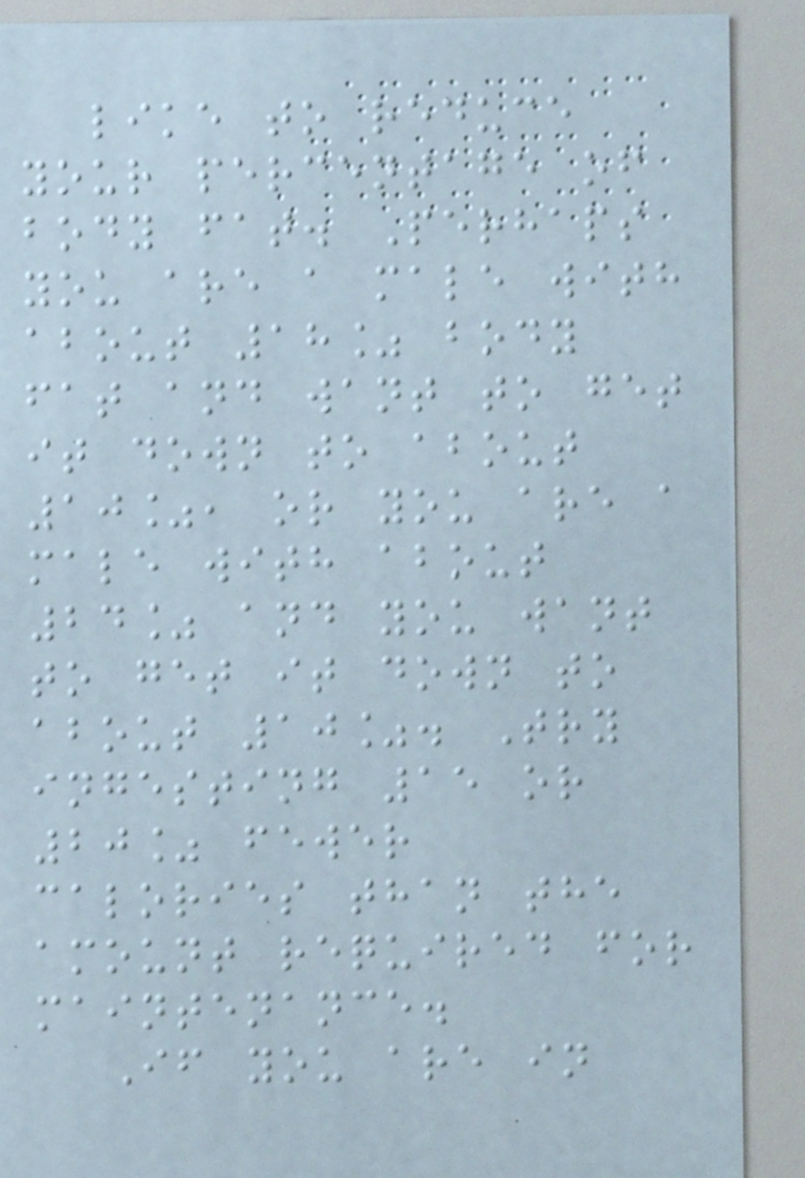like to reduce
your percentage of
body fat. Perhaps
you are a male with
about 18% body
fat and want to get
it down to about
10%, or you are a
male with about
24% and you want
to get it down to
about 10%. Try
ingesting 15 or
20% fewer
calories than the
amount required for
maintenance.
If you are in
